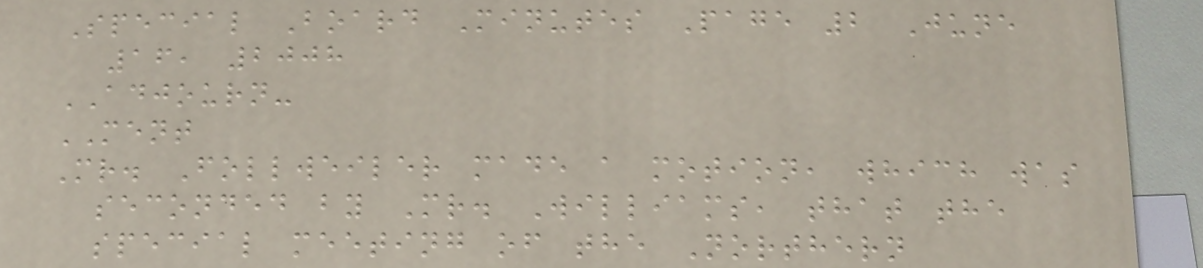Special Board Minutes Page 2 June
16, 2008
ADJOURN-
MENT
Mr. Follweiler made a motion, which was
seconded by Mr. Williams, that the
special meeting of the Northern
